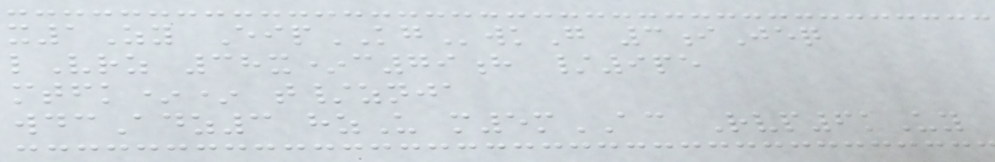x1Zy EipKGwkG 3iJeq
lVrz 38x*c79h /9pe
mtfk** t/znja
wdcAdz3 hzU m5mAC Rvp6kUy
